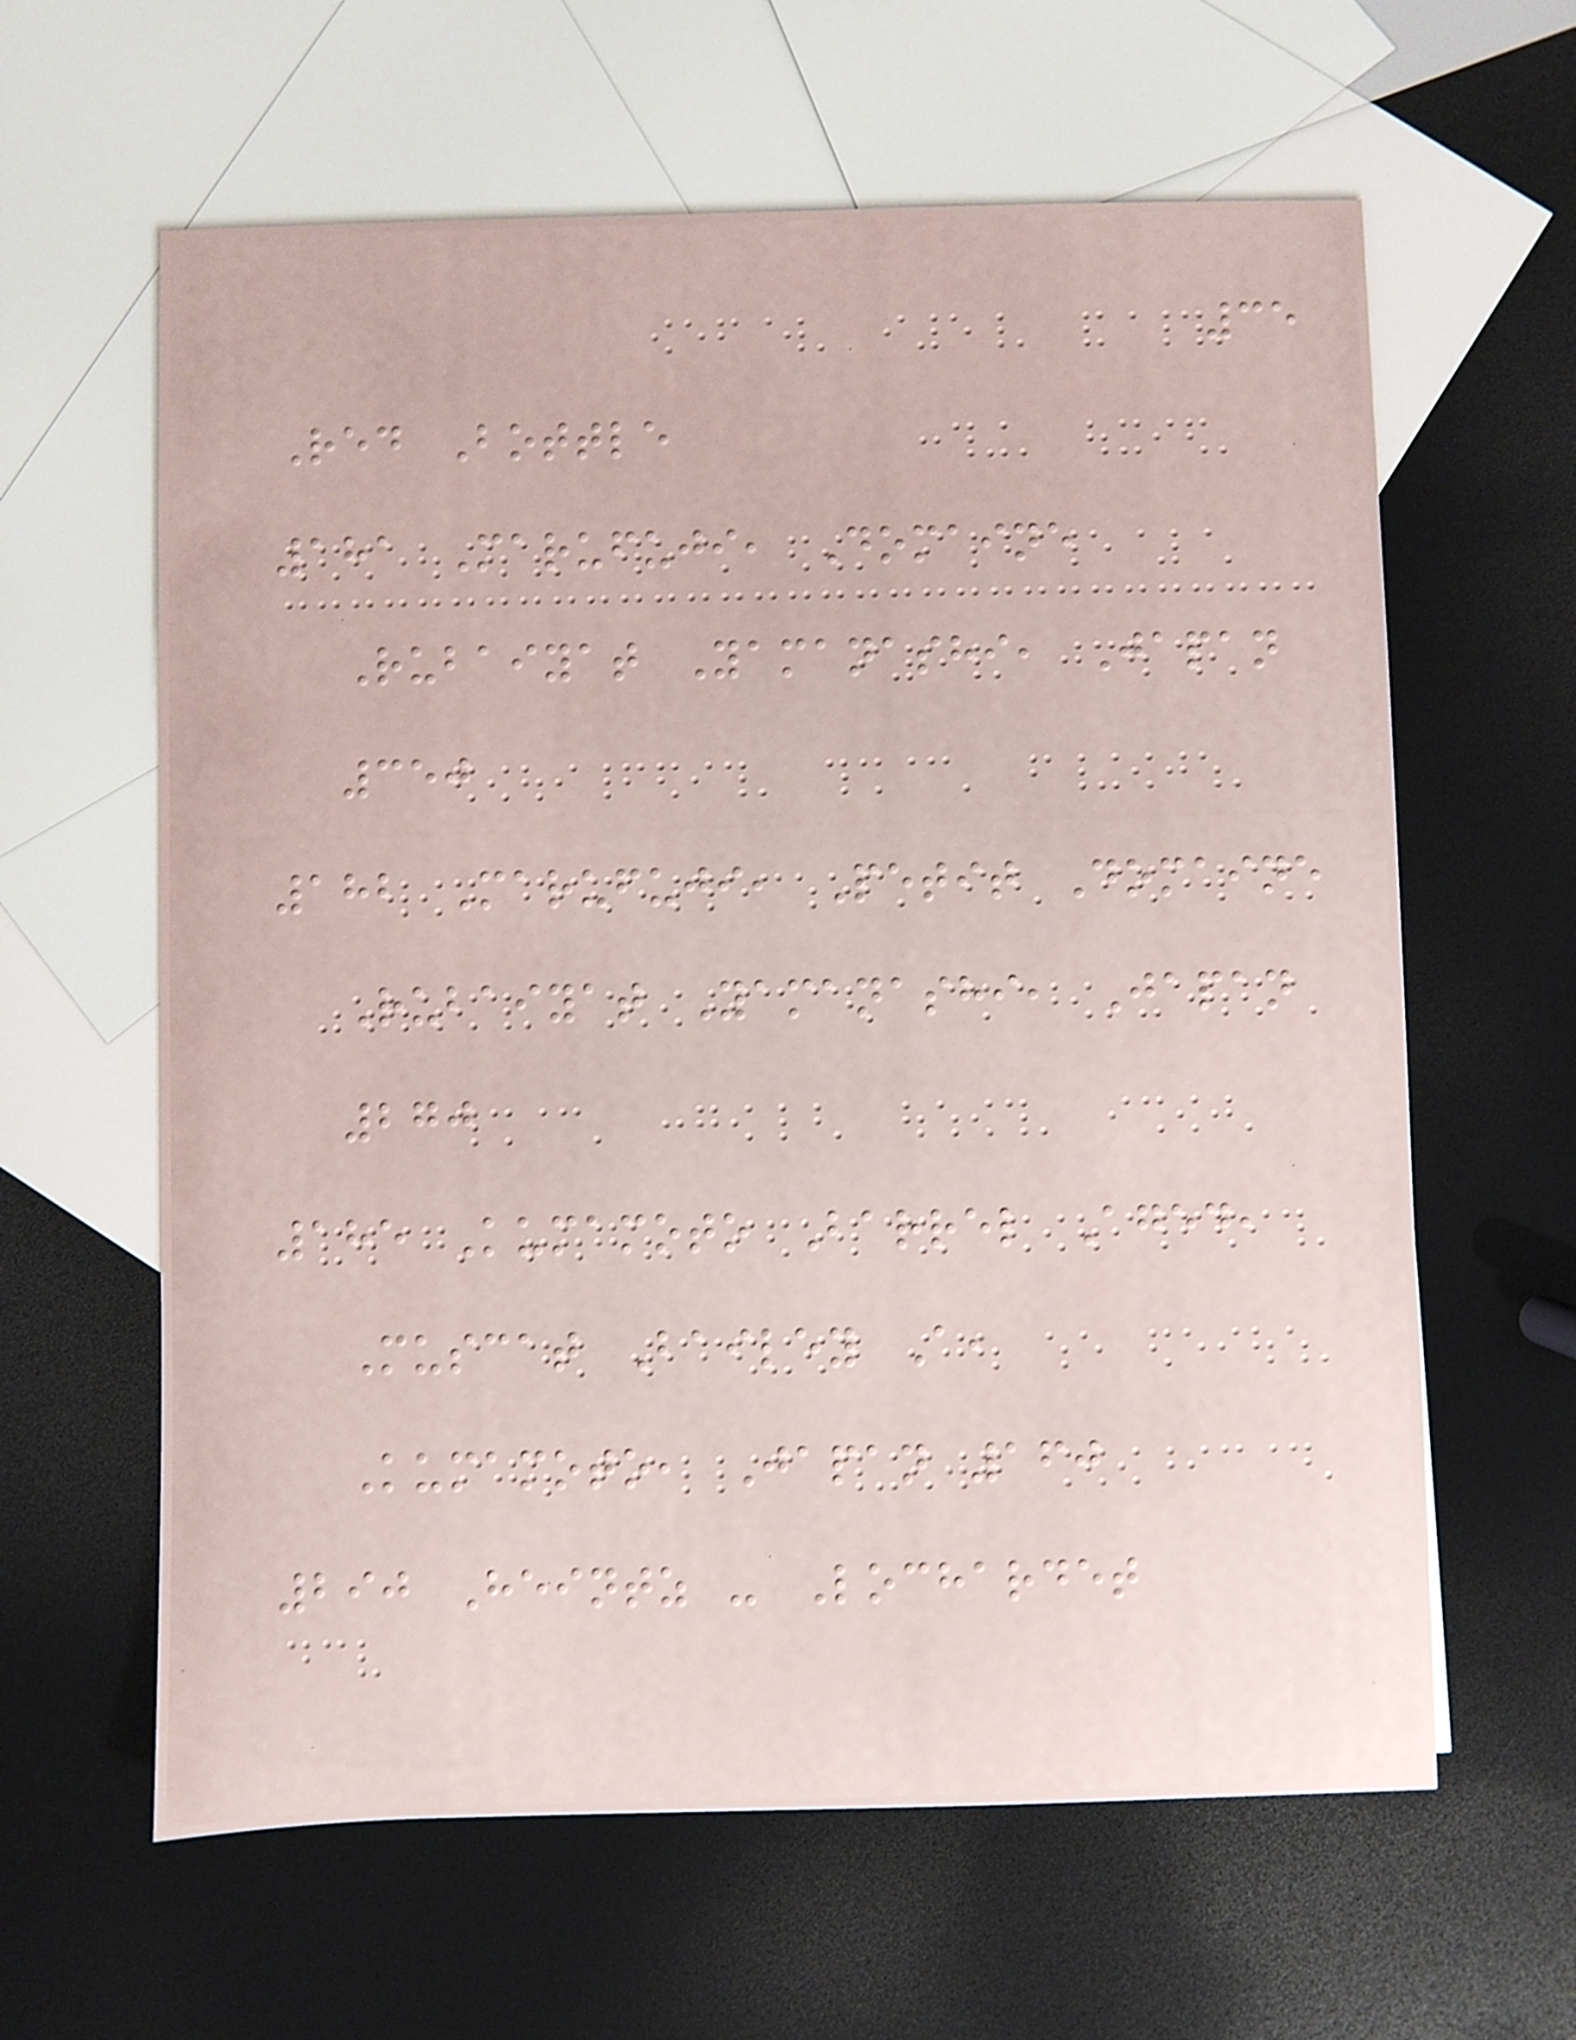35
Red Bottle
181 Marufuji, Domaine
Rubaiyat Yamanashi, Japan
350
182 Marufuji, Petit Domaine
Rubaiyat Yamanashi, Japan
270
185 Kumamoto Barrel Aged,
Muscat Bailey A,
Kumamoto, Japan 160
290 Heintz - Lochardet
